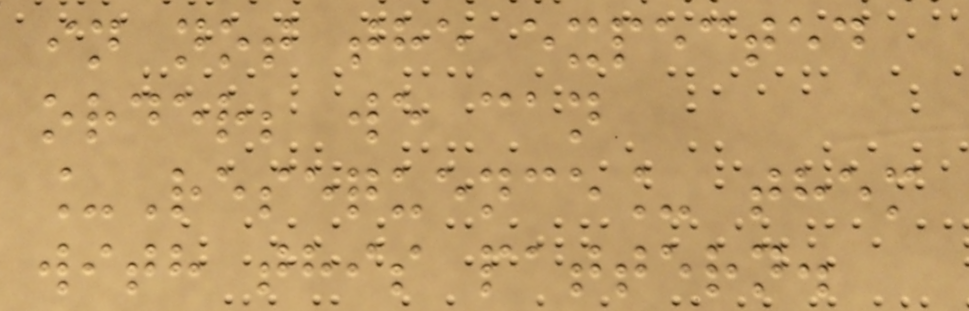in not the expected
order; we can
_Resequence_ them
with this pattern.
